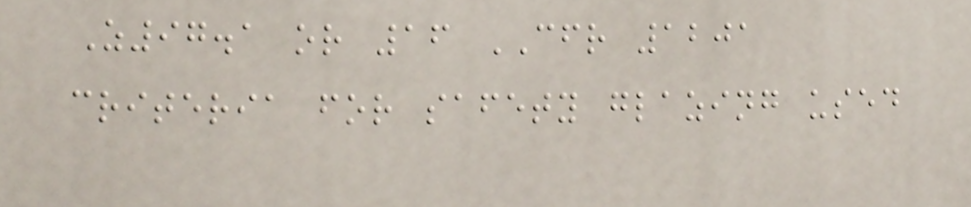Z97.1 or 16 CFR 1201
criteria for safety glazing used
